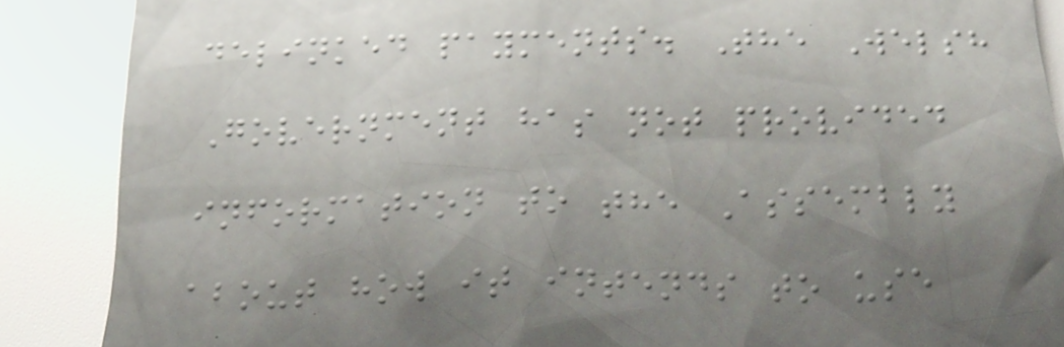delinked payments. The Welsh
Government has not provided
information to the Assembly
about how it intends to use
